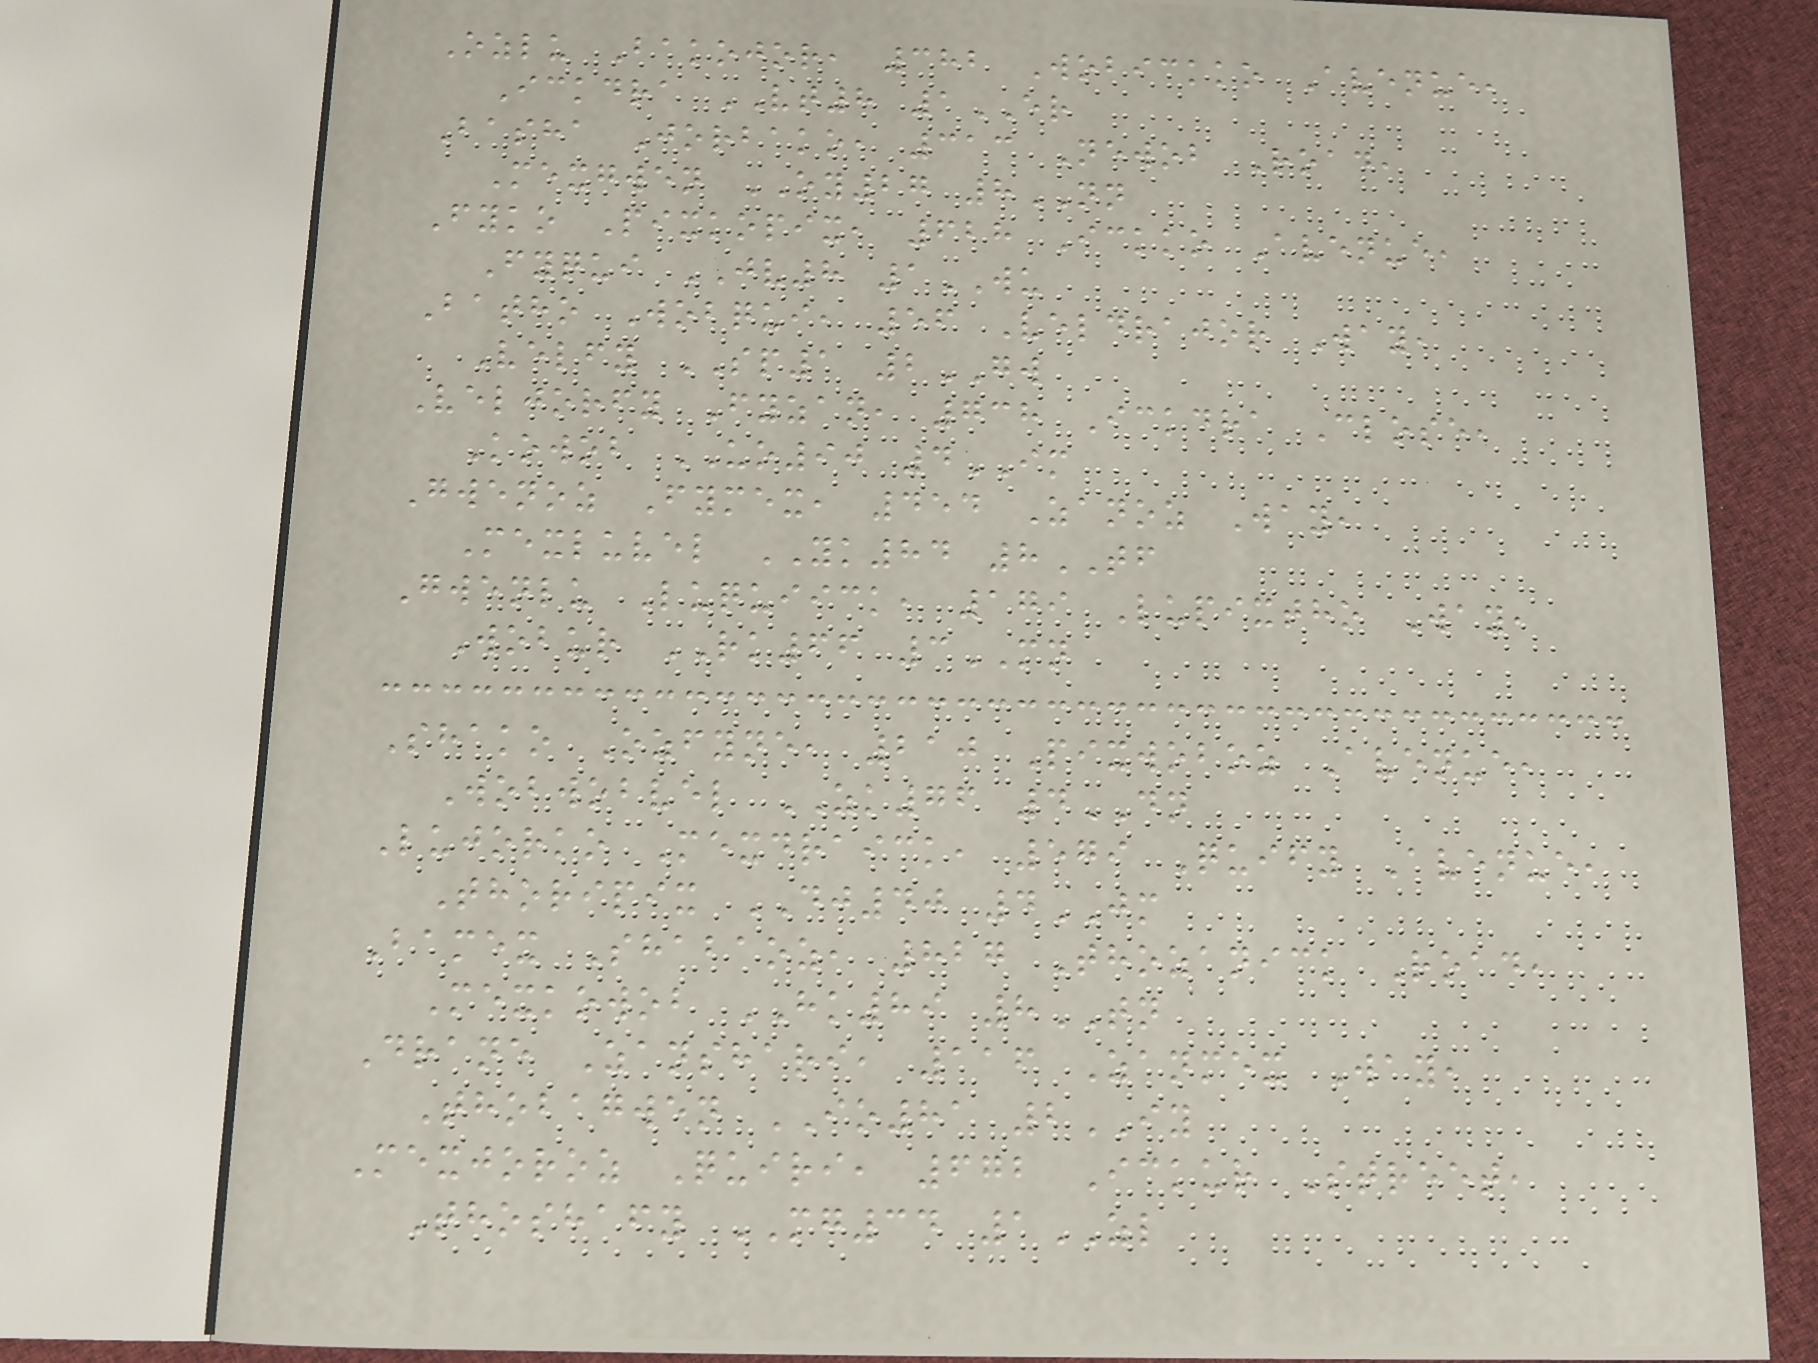Ozlu Bakojor, 382 Wobickko Avenue,
Ickdra VT8 1ER
Basha Jorbako, 313 Newob Road,
Mexgwen OY27 8NN
Fyko Pixkopix, 628 Ickko Avenue,
Fyqui JV8 1WU
Batho Wobqui, 56 Veldrajor Way,
Velfy SP1 2GW
Veljorfy Fyzan, 738 Ickdra Close,
Kowob UO90 4IM
Gwenoz Fymex, 454 Zanoz Way,
Mexluvel YK84 8TF
Gwenlu Luquiick, 179 Lupixtho Way,
Wobur RK66 3MN
Shako Ozfyne, 210 Pixwoboz Avenue,
Wobwobvel ZK76 4DN
Lujorko Mexdraick, 579 Quify Avenue,
Thoripix DJ40 4JM
Bamex Shabaoz, 827 Thozanick Road,
Mexkowob HK89 8TN
Drane Zanshari, 116 Zanmex Way,
Thobagwen IO81 2IY
Mexjoroz Quiri, 672 Ickur Street,
Thoshafy MG34 1ZL
